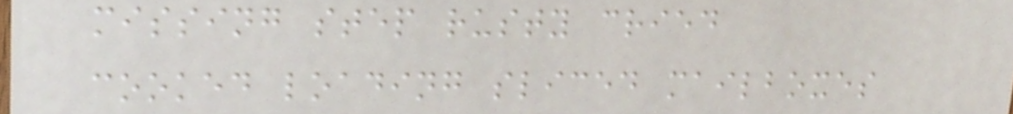missing step rusty cried
cooked loading sliced mailboxes
